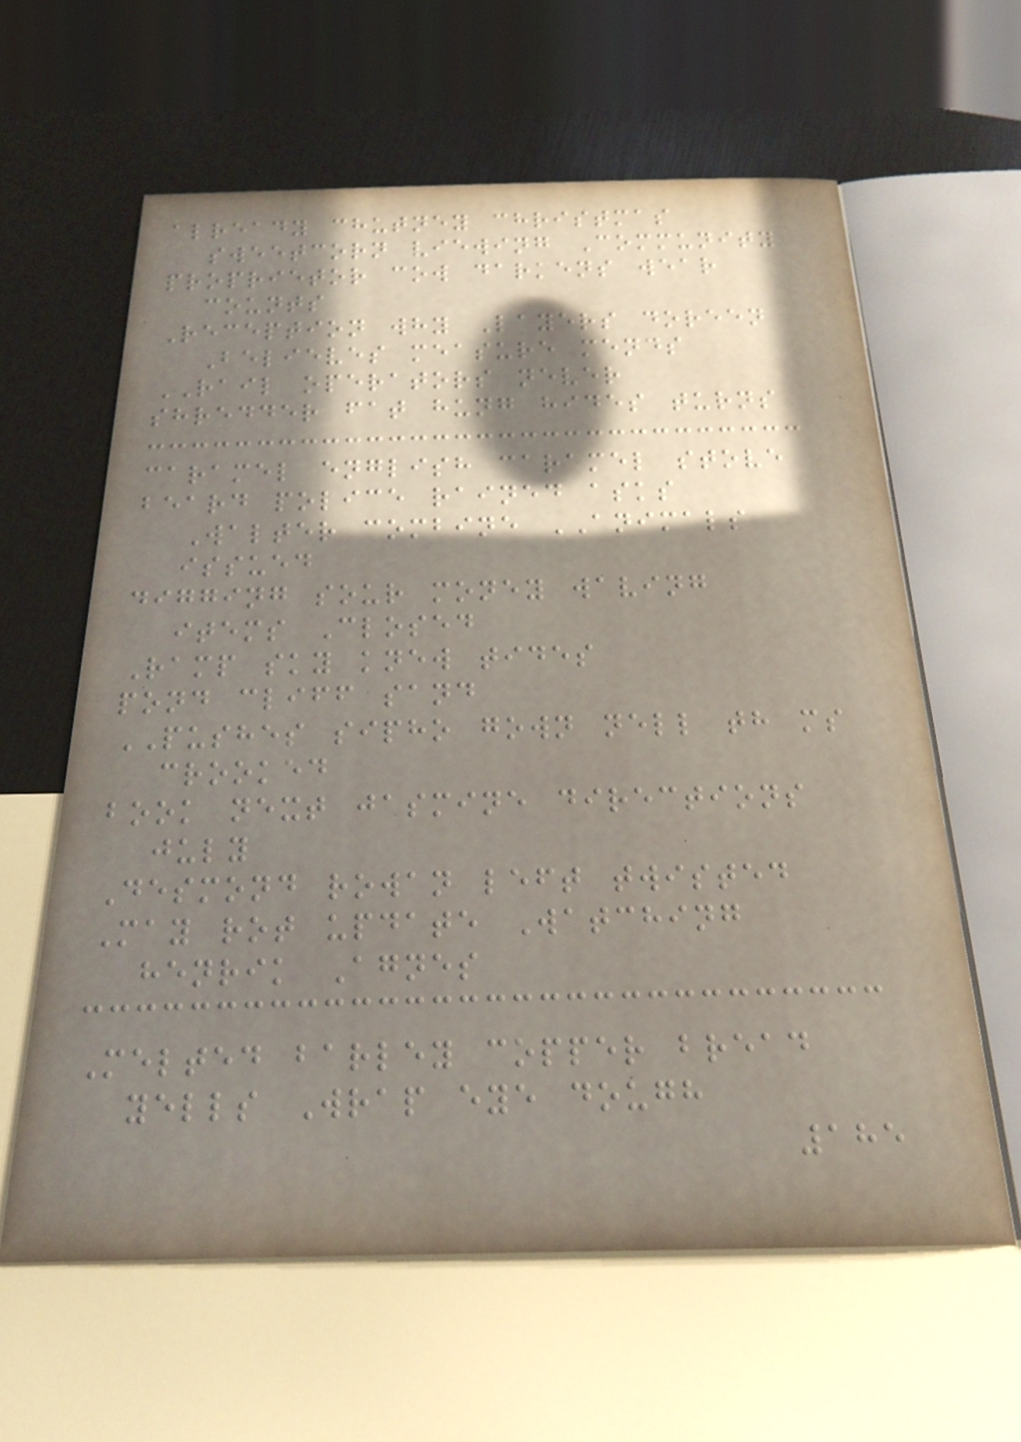already chutney christmas
sweetcorn viewing Community
proprietor cow darkens wear
counts
Reception why Layers doreen
Believes measure mends
RAIL operators never
shredder fat hung hides turns
caramel english caramel stove
beard police rained asks
Walter combine ANIMALS
issued
digging sour money waving
items Closed
Ramp sky knew tides
pond cliff sand
PUSHES sipho gown nell th ms
crooked
book next jasmine directions
july
Desmond rowan left twisted
May rot update Watching
henrik Agnes
Melted barley copper bread
yells Wrap eye dough
185
